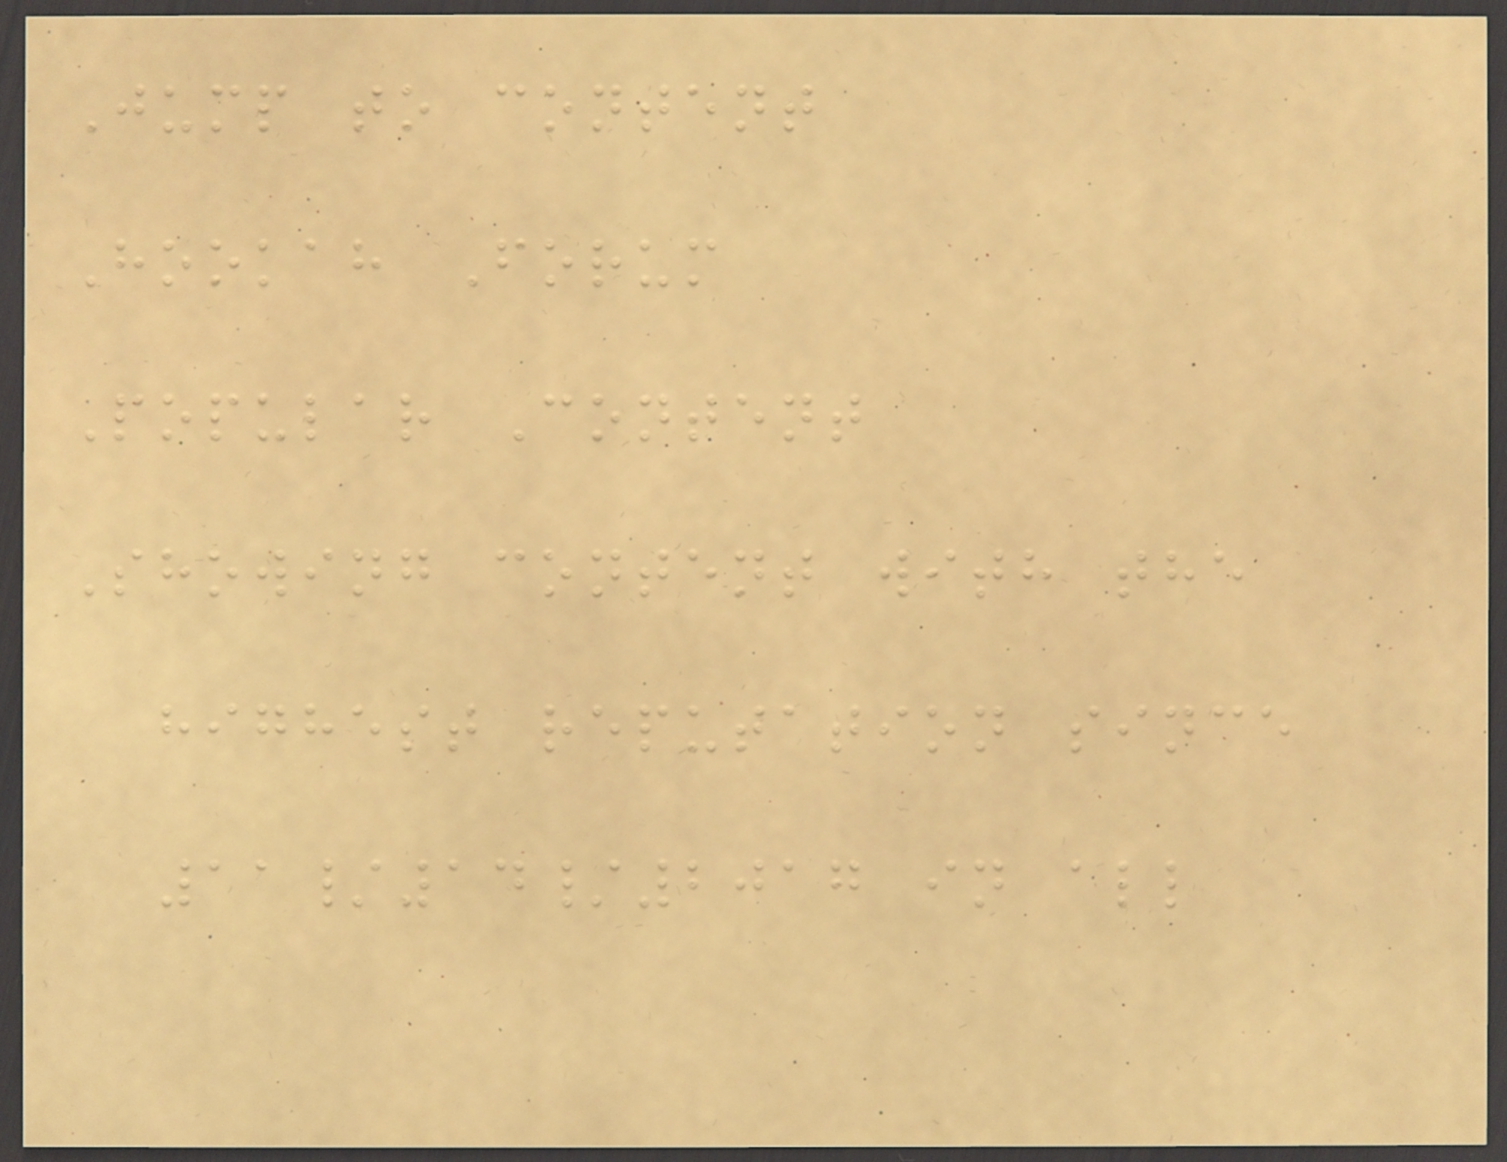Jump to content
Hookah Forum
Popular Content
Showing content with the
highest reputation since
11/14/2017 in all
